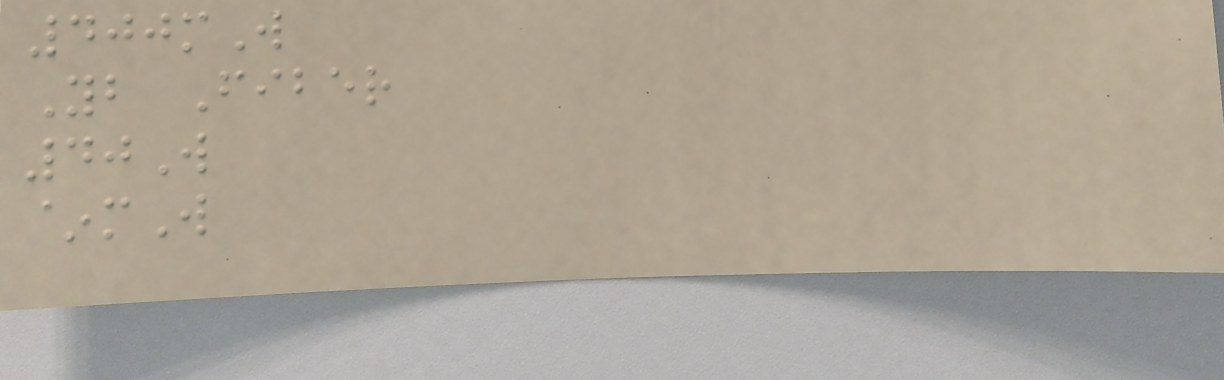400mW
Yb Fiber
40W
~mW
